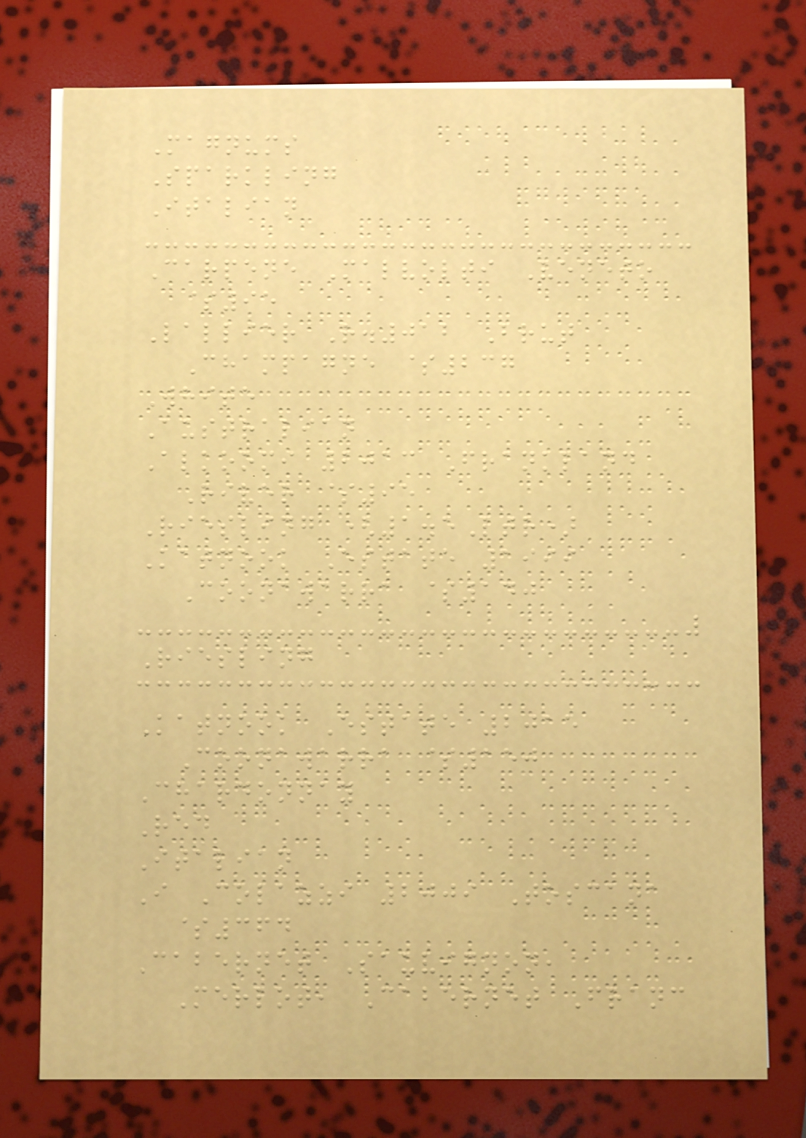Magnums
Sparkling
Italian
Carpene Malvolti Veneto
$95
Lallier R.012 Brut
Champagne $237
White
Australian
Alkoomi 2013 Frankland
River $95
Riesling (1.5Ltr)
Katnook Estate 1999
Coonawarra $140
Riesling
Katnook Estate 2015
Coonawarra $150
Chardonnay
Red
Italian
I Colazzi 2009 Toscana
$364
Cabernet Sauvignon,
Merlot, Cabernet Franc
